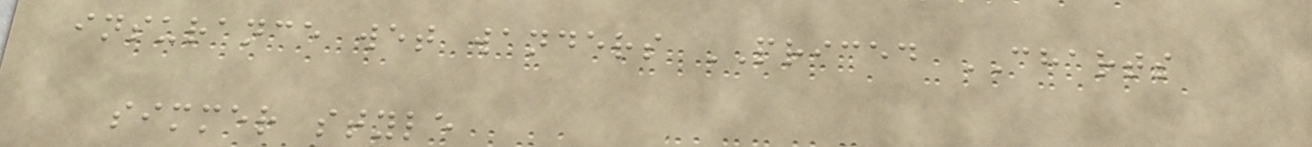insurance wet wanders PRICED CHARTS
simmer style
